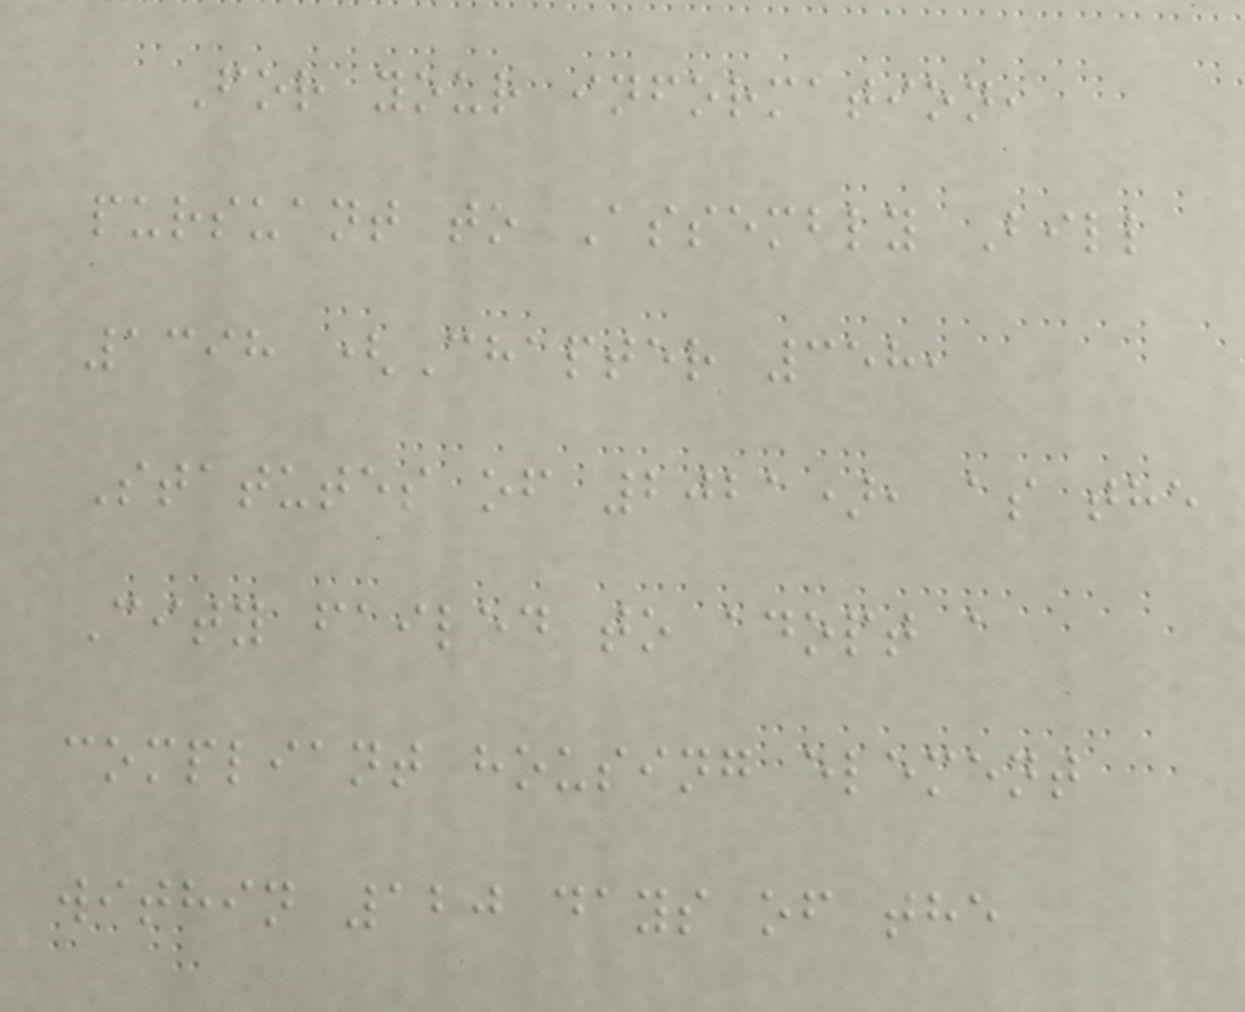For your information,
pursuant to Assembly Bill
1398 (Chapter 358,
Statutes of 2021), as the
City failed to adopt a
compliant housing element
within 120 days of the
